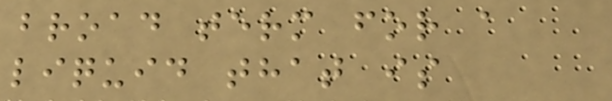broad term for a
liquid that is
